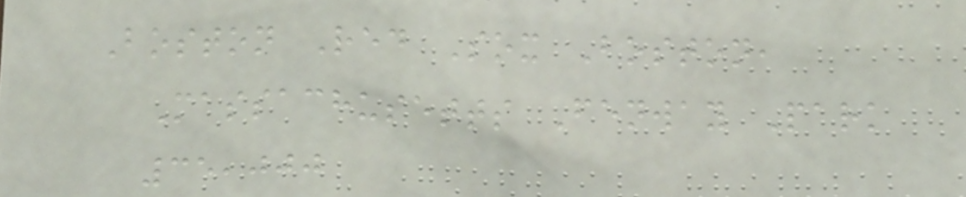Boston Red Sox Boston,
Massachusetts Fenway Park
35,000
